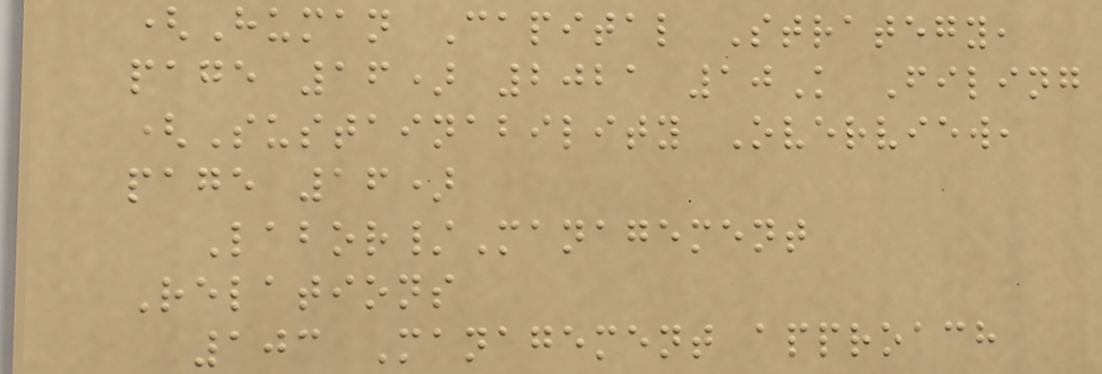(Human Capital Strategy,
page 16) 2021 10K Filing
(Sustainability Overview,
page 16)
Labor/Management
Relations
103 Management approach
